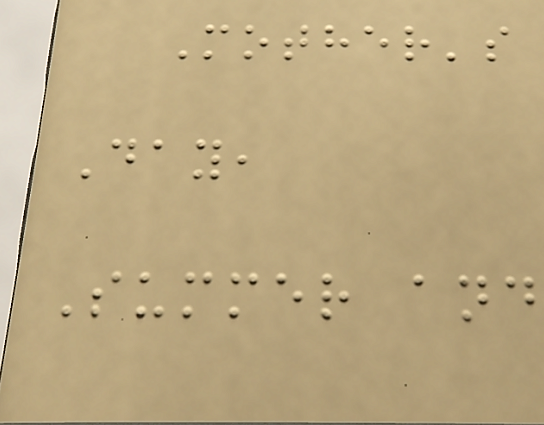Mother's
Day,
Summer and
